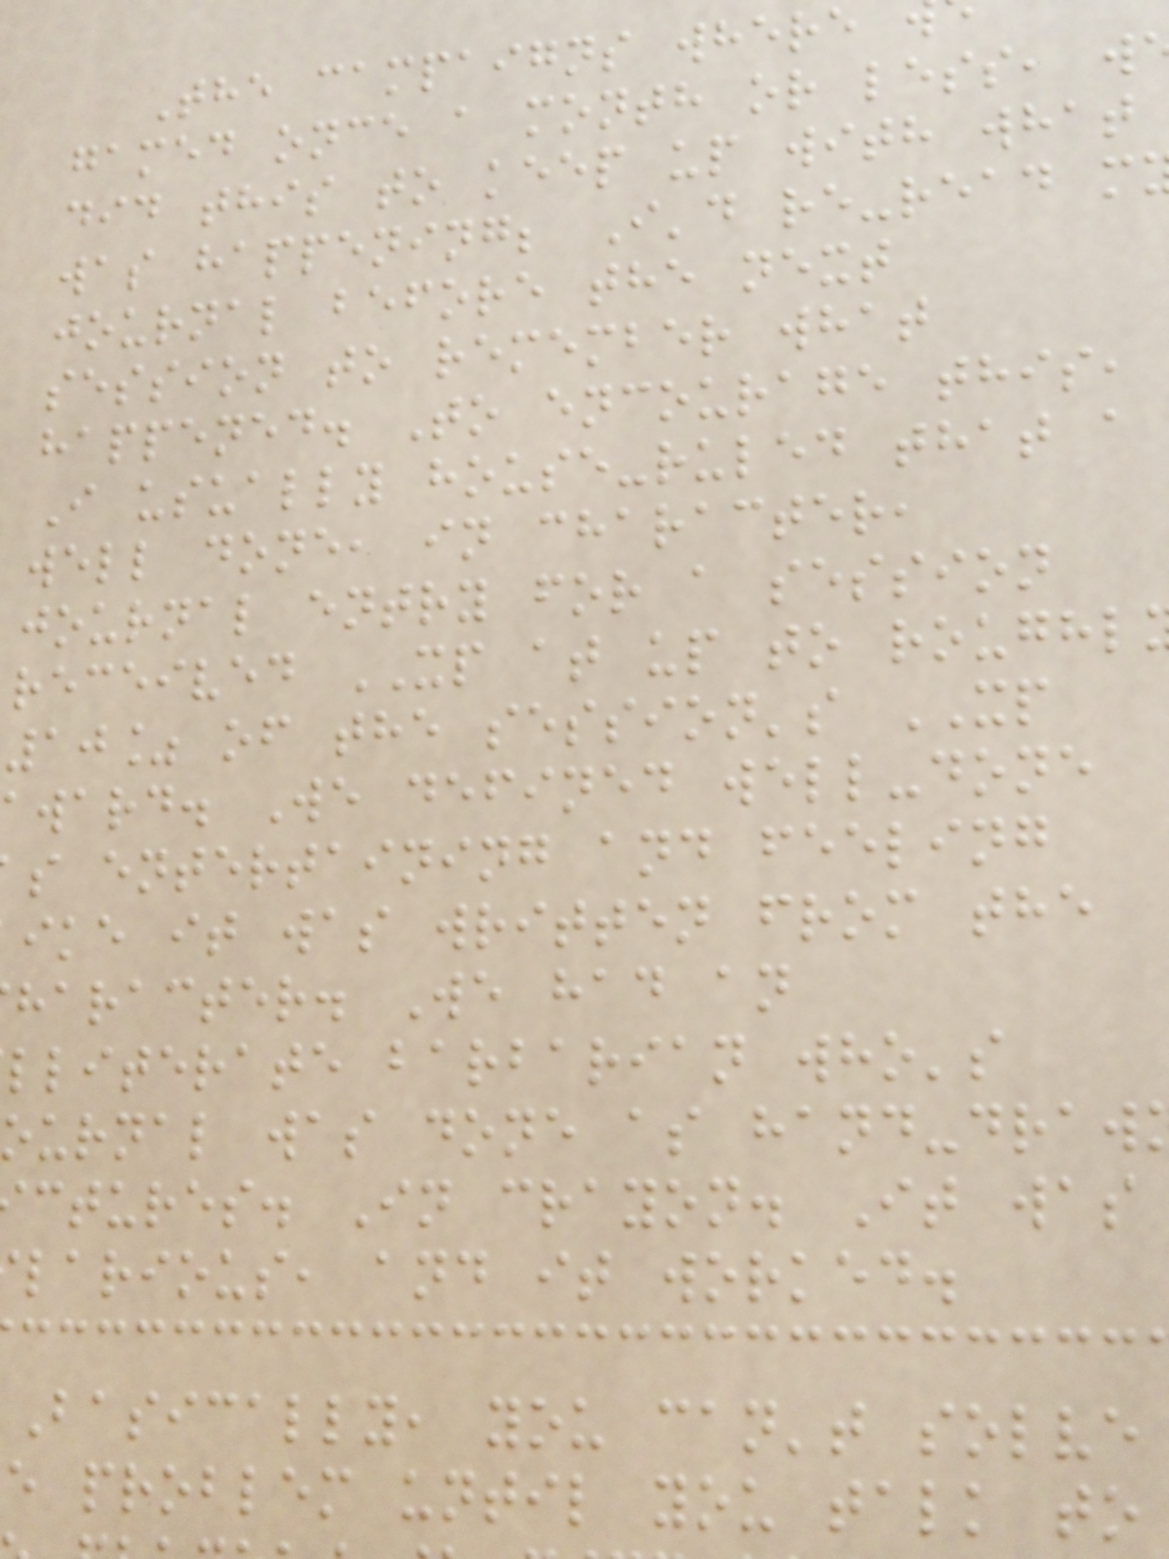The campaigns where
gamed once a month or less, w
did this to keep up with what
was happening; I'd re-read m
journal before the next
session to remember what
happened. To encourage this,
I usually house-ruled that a
well done, in character,
journal entry for a session
received XP at up to roughl
10% of the session's XP
ward. We defined well-done
s entertaining and feeling
ike it was written from the
haracter. We had an
lliterate barbarian who's
ournal was done as hand-draw
ctures. In crayon. It was
larious, and it worked.
Basically, you can't solve
e problem until you talk to
